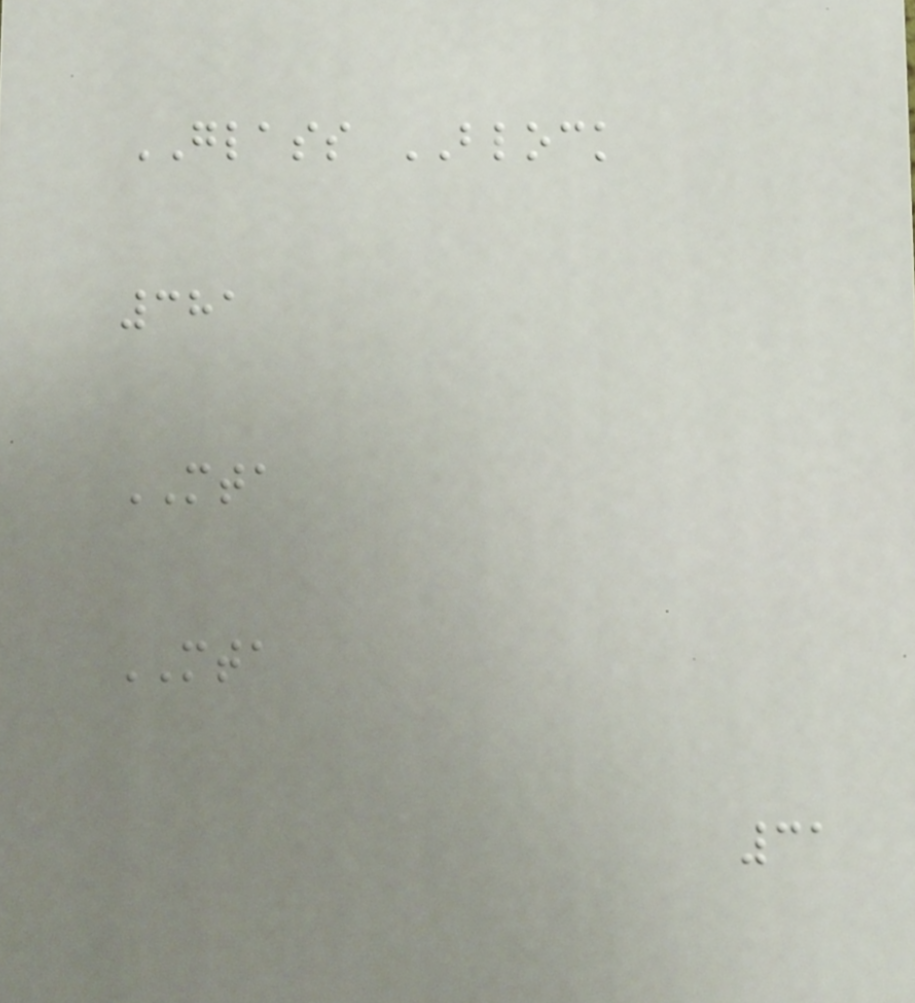GLASS BLOCK
381
MTA
MTA
31
